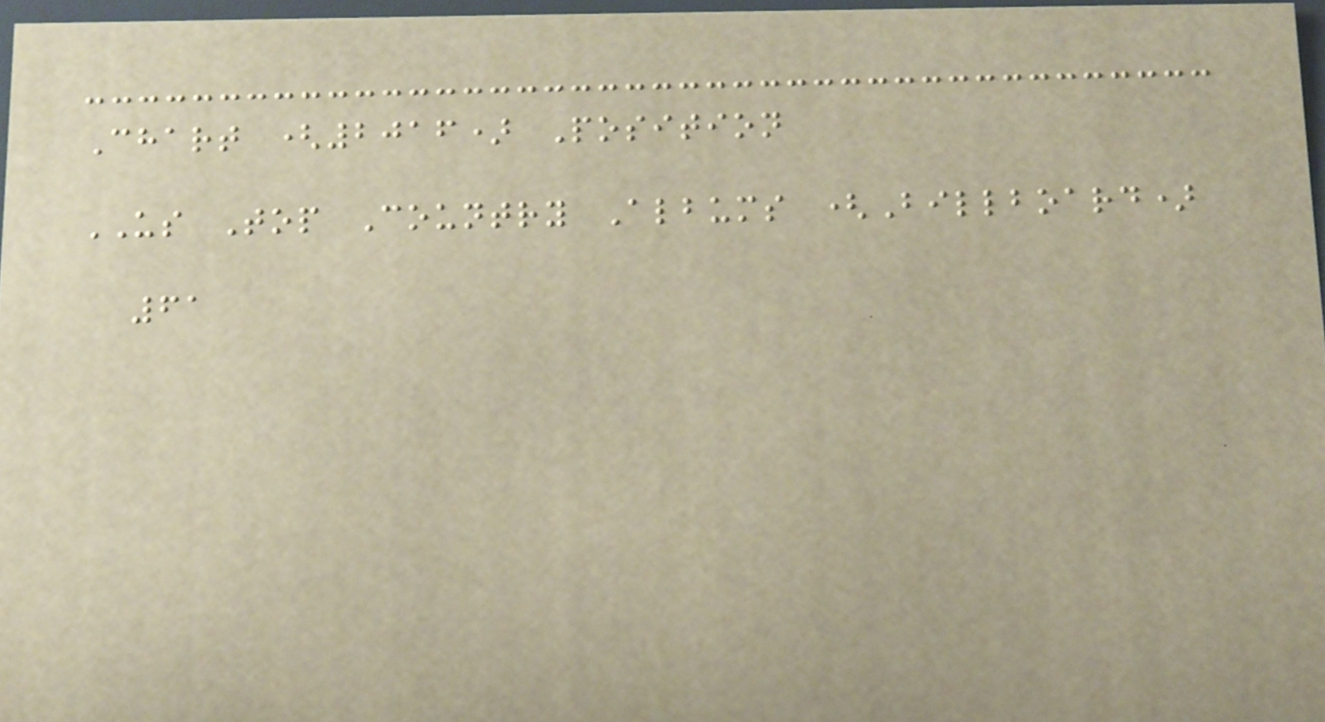Chart (2016) Position
US Top Country Albums (Billboard)
61
